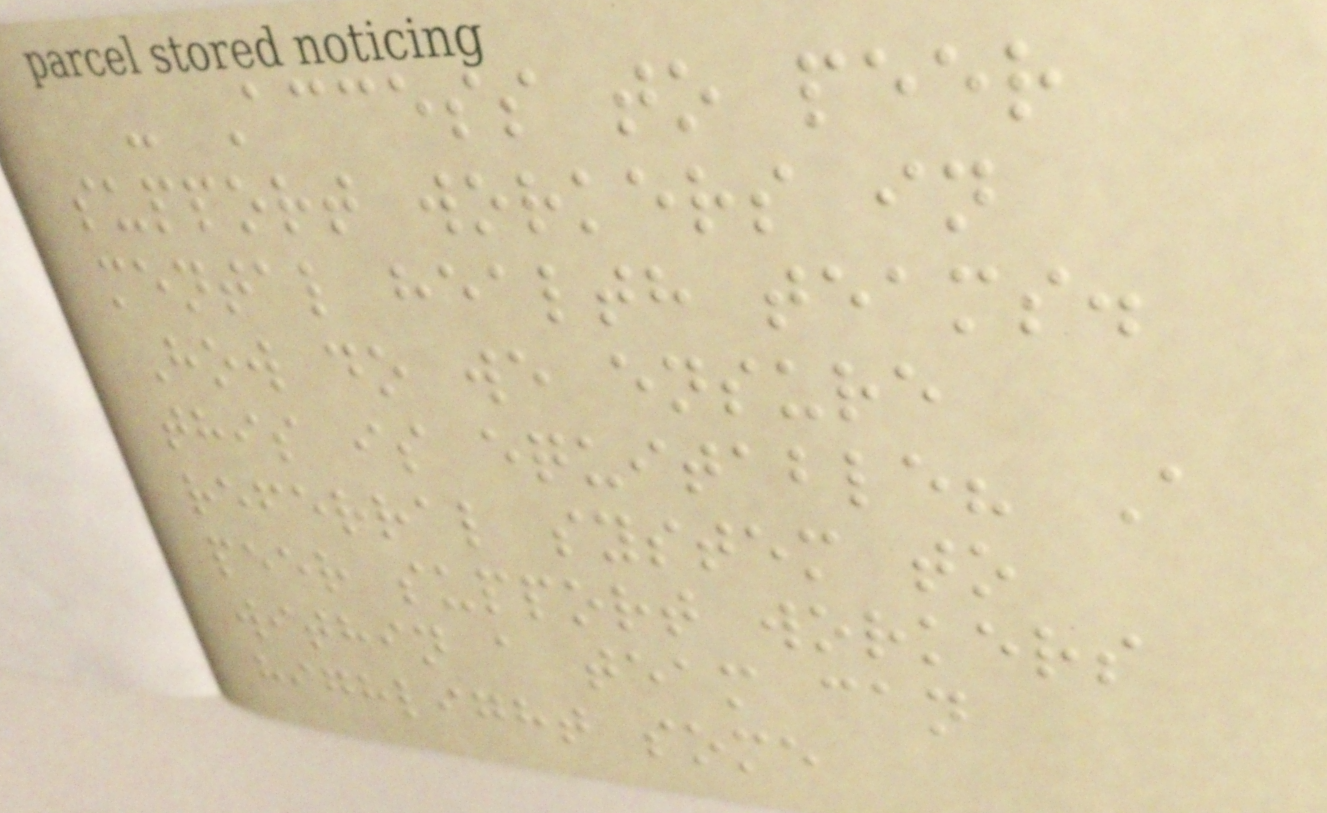- Access to peer
support workers in
mental health teams.
How do we ensure
this is equitable? A
referral system to
peer support workers
within a team can
highlight some
